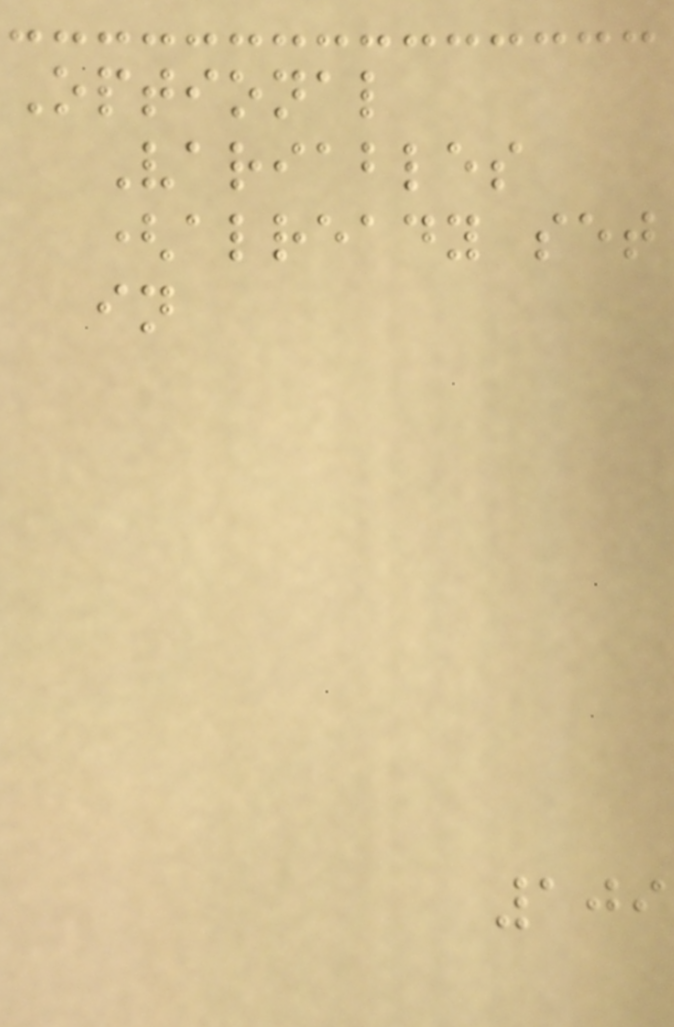Optional
Variables
(already set
in
109
